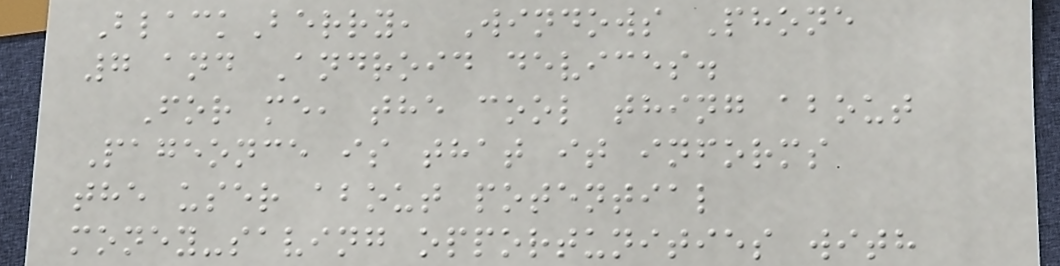BlackBerry, Windows Phone
7 and Android devices.
For me, the cool thing about
Pageonce is that it informs
the user about potential
money-saving opportunities with
